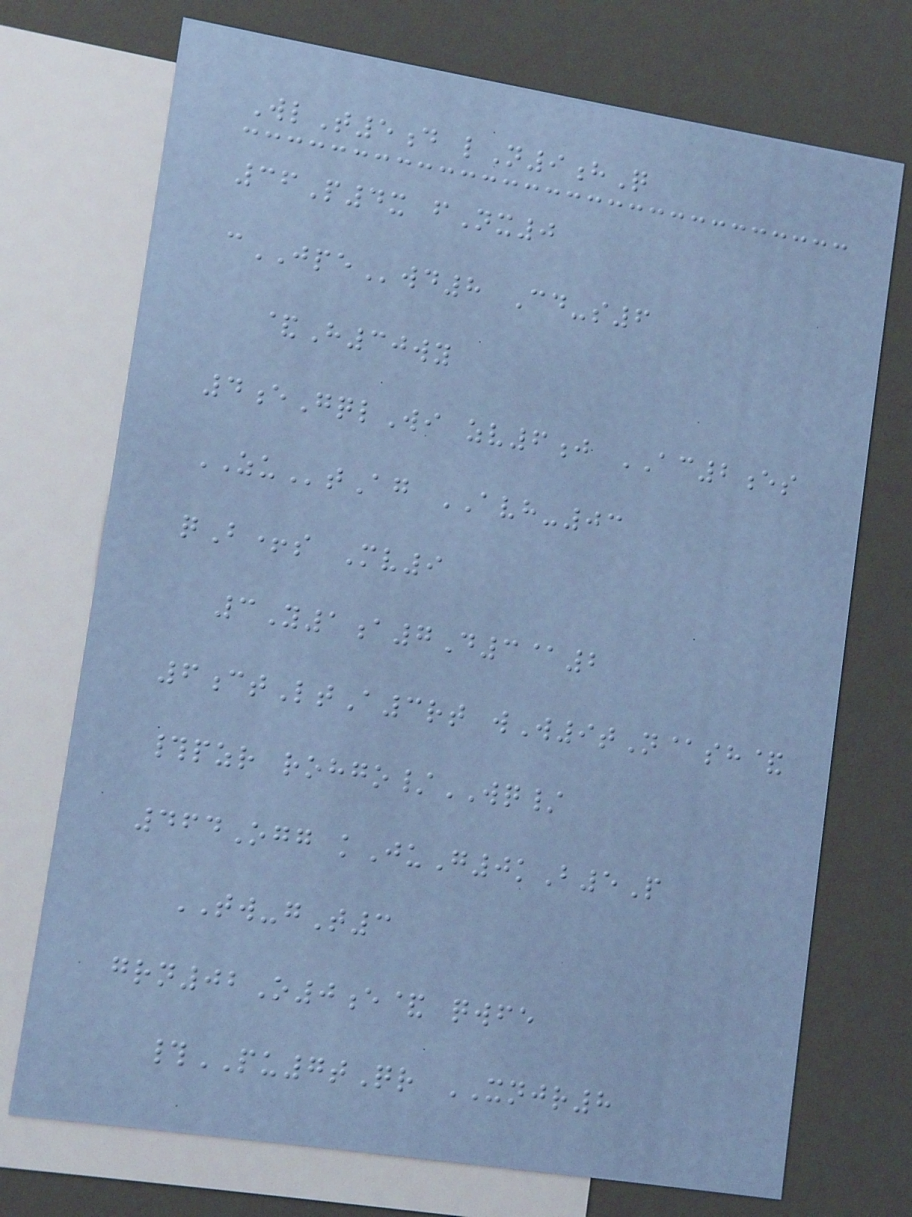WlT5d lN9hQ
36P4x fNx0
cJPEwd8 Cd-s6
&H30wy
4eGqlWi zv6j AC2es
ZUtAg AVH-03
qB+s Mv9
3Y1a7D3@2
6ctLtA3rt wW9tN@sh&
#pzr rohgo/WQ/
464Ogg kJuG0kB5P
TW-gT3
grn02O0e& qwfe
#PU7tQr XNJR8
